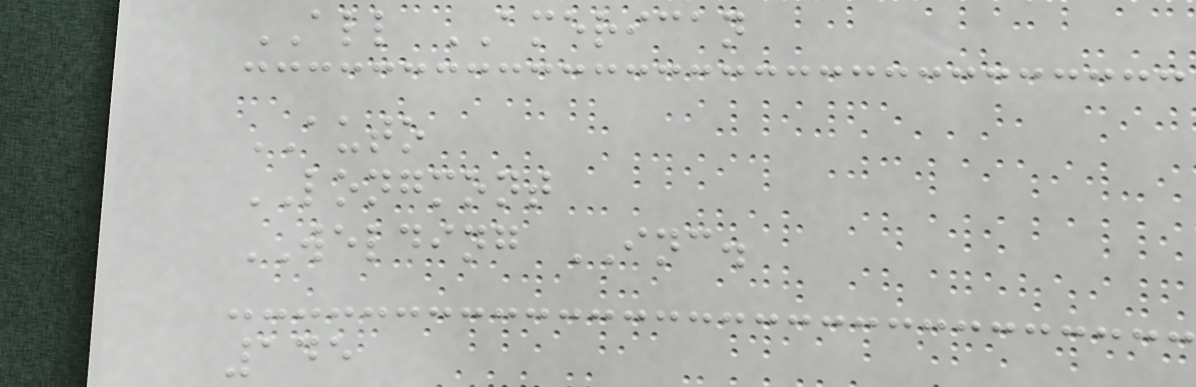ALL AMERICAN
AUTO
LONGMONT
WELDING INC.
145
